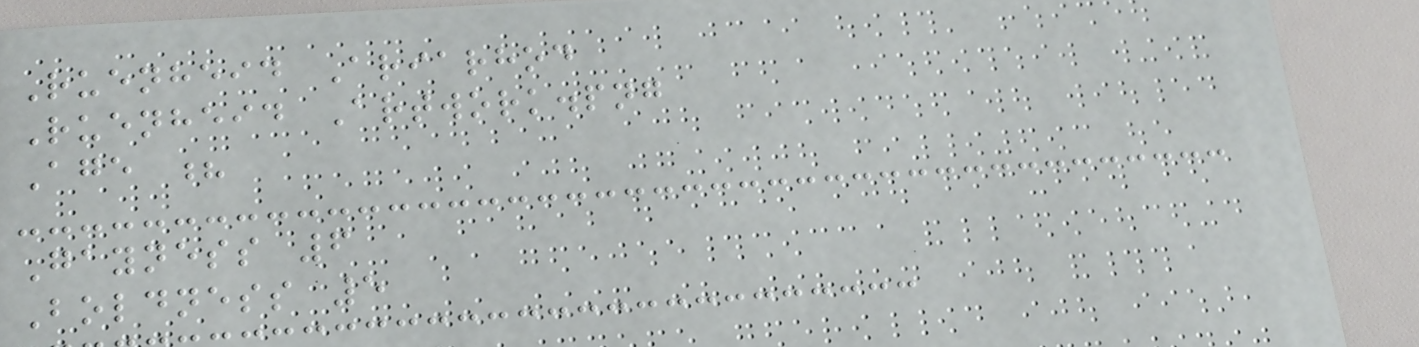Ruenheid Ariarhod
Ruenheid Artwork.png
Age ?
Gayness 6
Boldness 5
